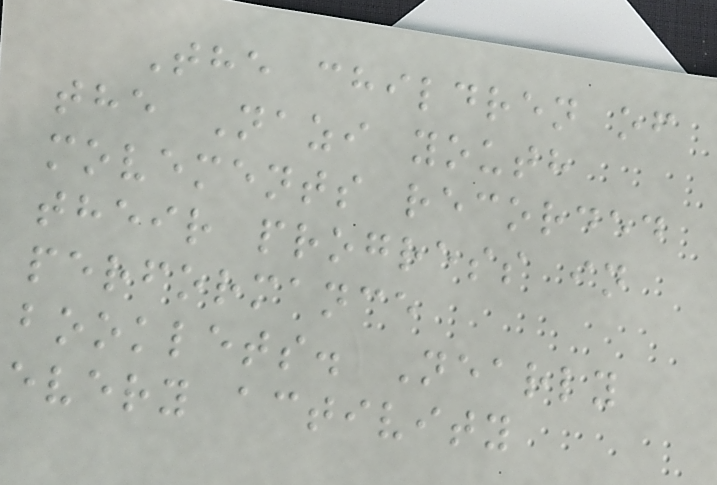The children of
the Nazi youth
movements recorded
their progress in
performance
booklets. Nearly
every activity
